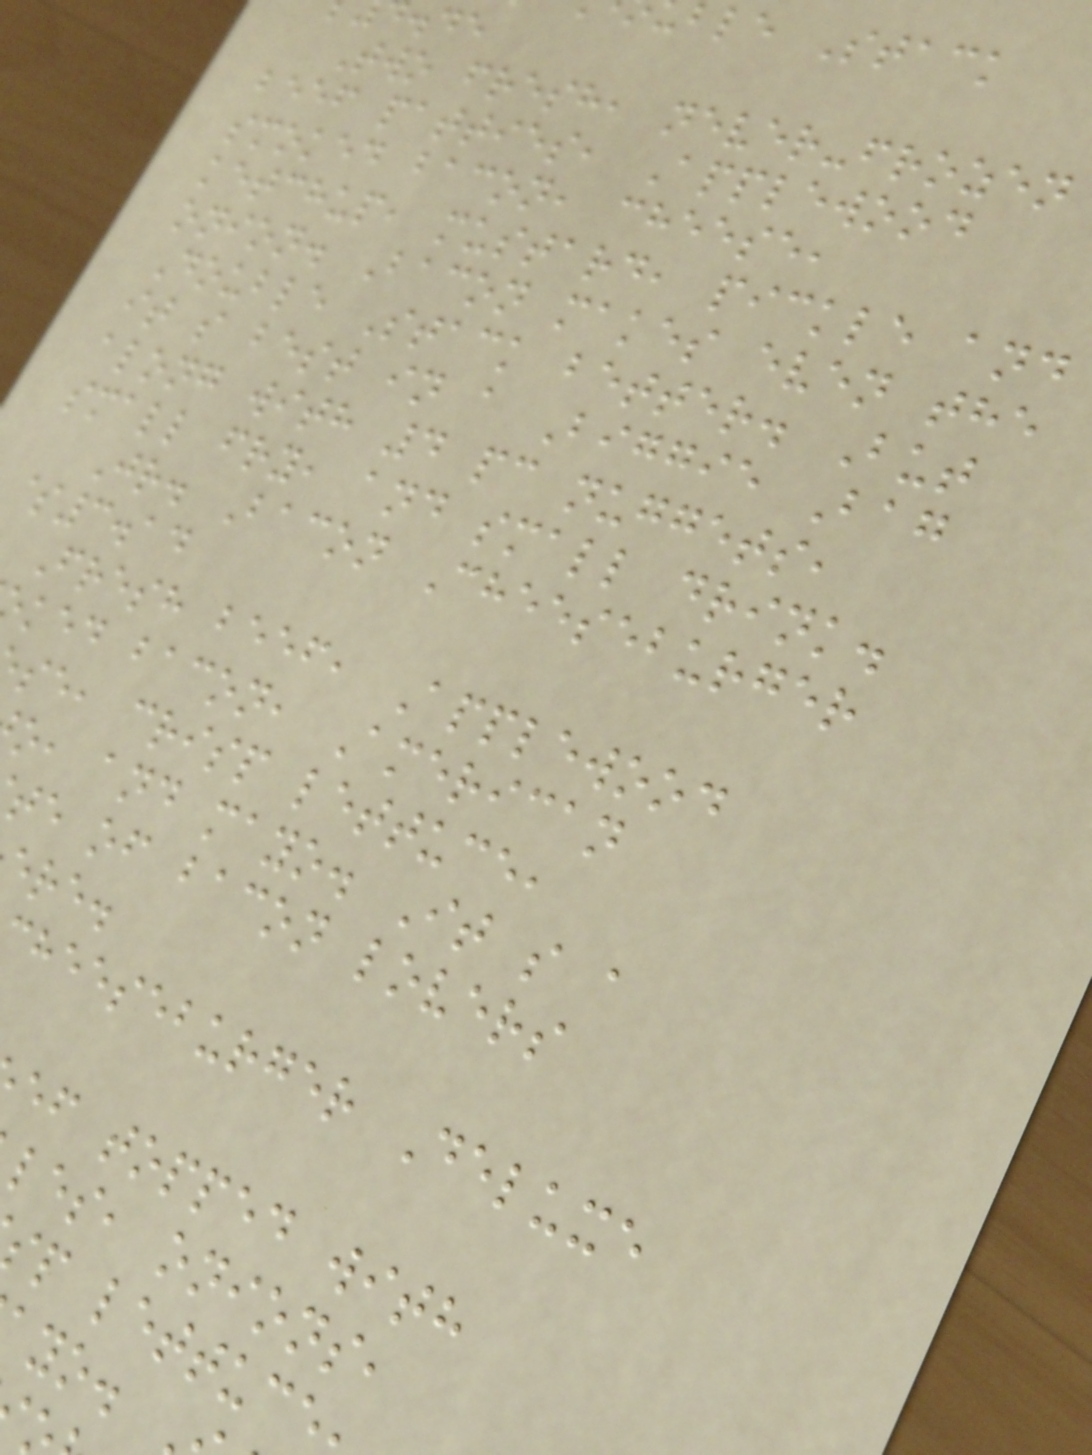ble Stack
Two fresh, never-frozen
beef patties, Applewood
smoked bacon, cheese,
ketchup, mustard, pickle and
onion. Bacon makes even the
Double Stack better. But
it s best in a Biggie Bag
along with 4 pc nuggets,
small fry, and small drink.
Jr. Bacon Cheeseburger
$3.14
Fresh beef, Applewood
ked bacon, American
se, crisp lettuce,
o, and mayo. It s a
te of bacon lovers
ere.
heeseburger Deluxe
ef topped with
les, onions,
sp lettuce
